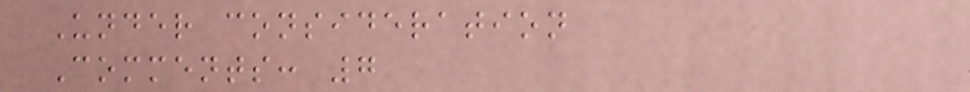Under consideration
Comments: 7
